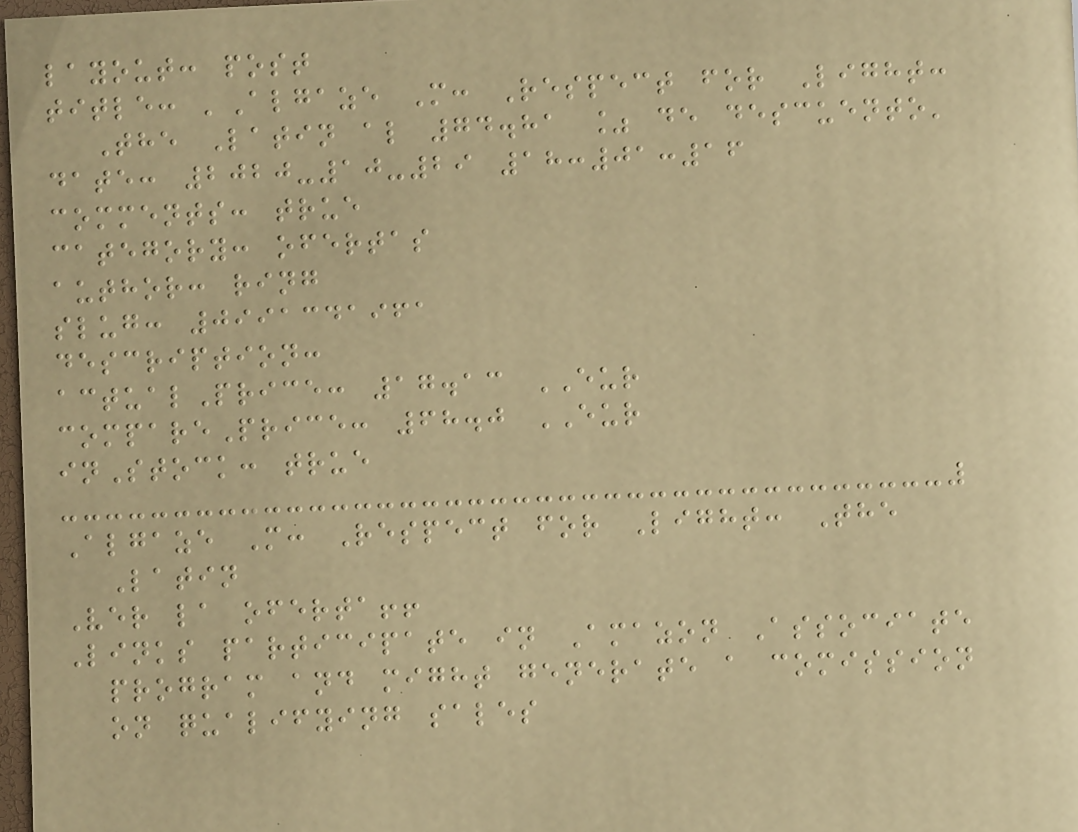layout: post
title: 'Algaze M: Respect for Light:
The Latin al 74.81 % de descuento'
date: 2020-10-29 18:01:16
comments: true
category: ofertas
author: ring
slug: 0991341961
description:
actualPrice: 17.13 EUR
comparePrice: 68.0 EUR
inStock: true
Algaze M: Respect for Light: The
Latin
Ver la oferta!!
Links participate in Amazon Associate
program and might generate a comission
on qualifying sales
